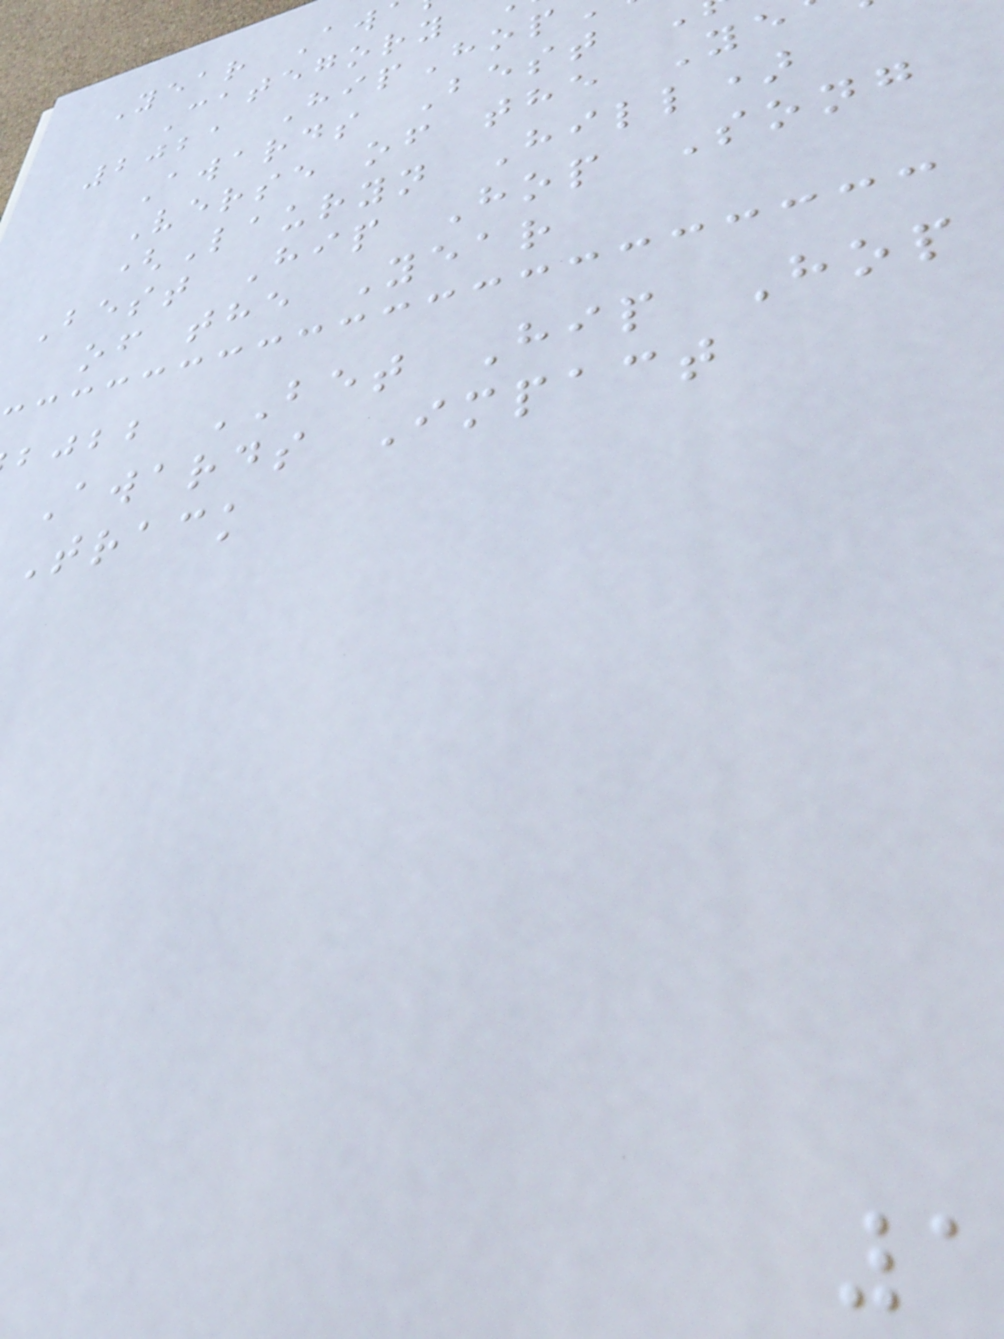Year Aw
Category
2021 HipHop
Awards Best
Verse of the Ye
(Lauryn Hill)
Best Hip Hop Song
of the Year
bjbb BET Hip Hop
Awards Impact
Track
